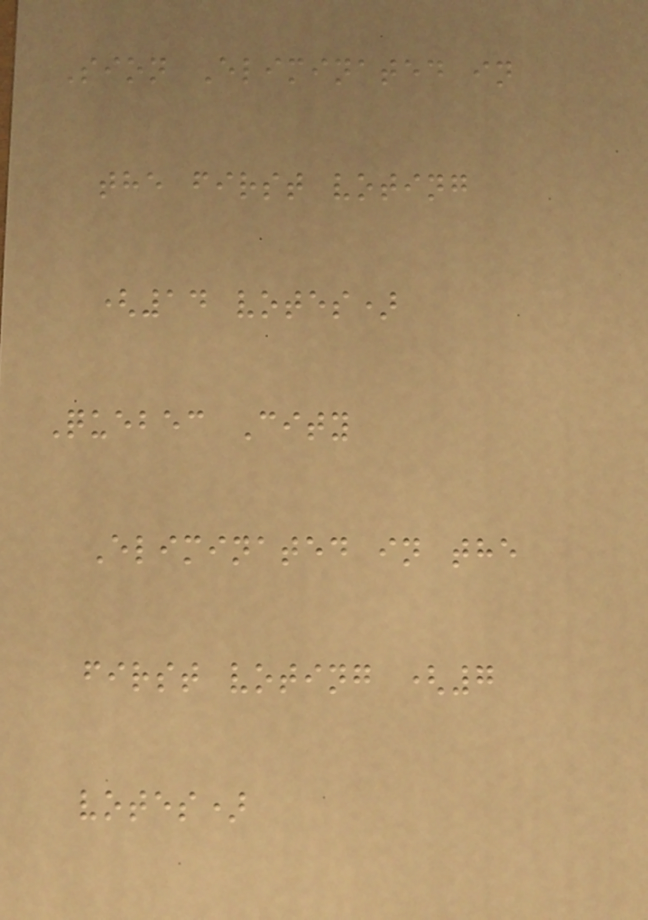Sion Eliminated in
the first voting
(14 votes)
Quebec City
Eliminated in the
first voting (7
votes)
